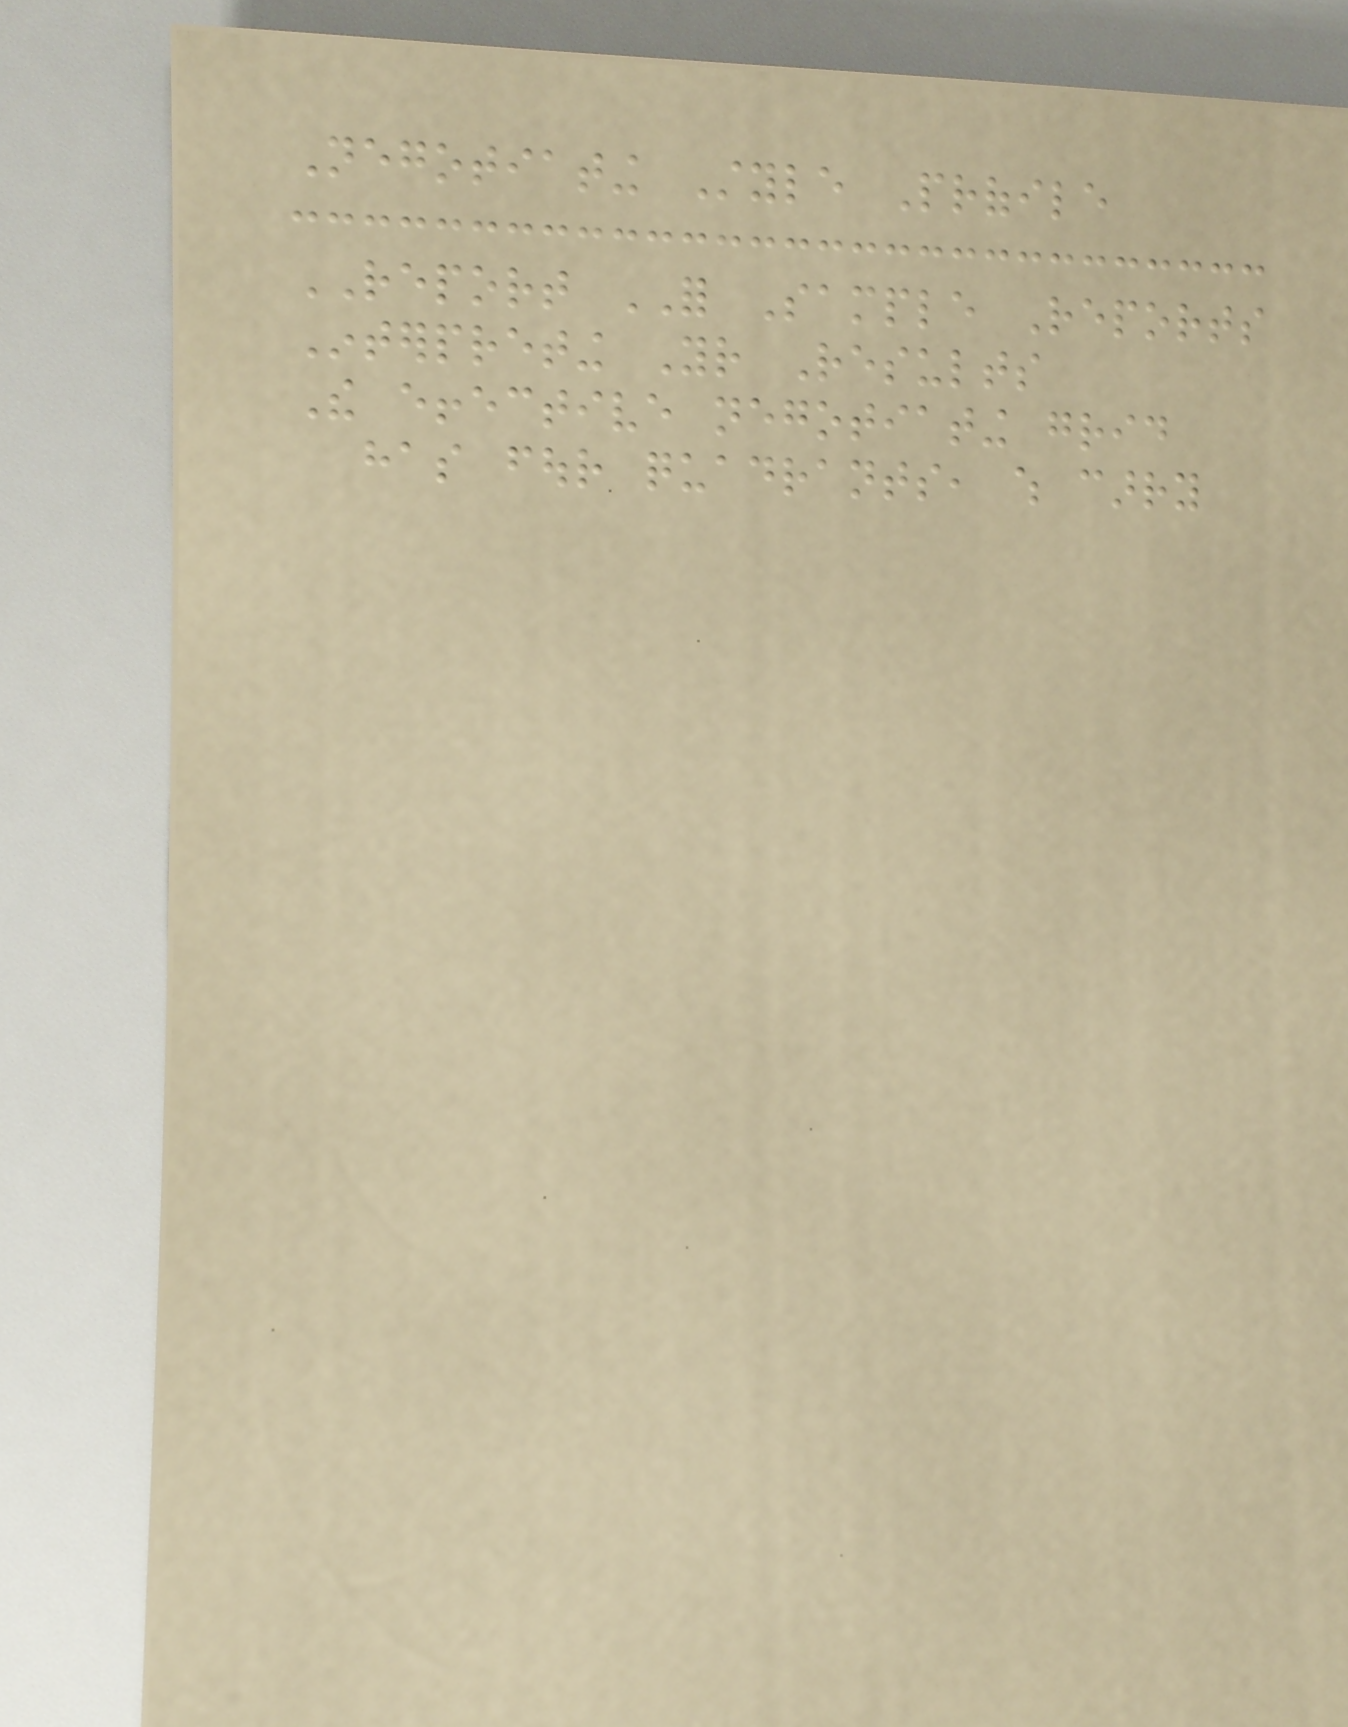Negotiating Style Profile
REPORT FOR Sample Reports
Interpreting Your Results
The effective negotiating grid
has four quadrants, which carry
